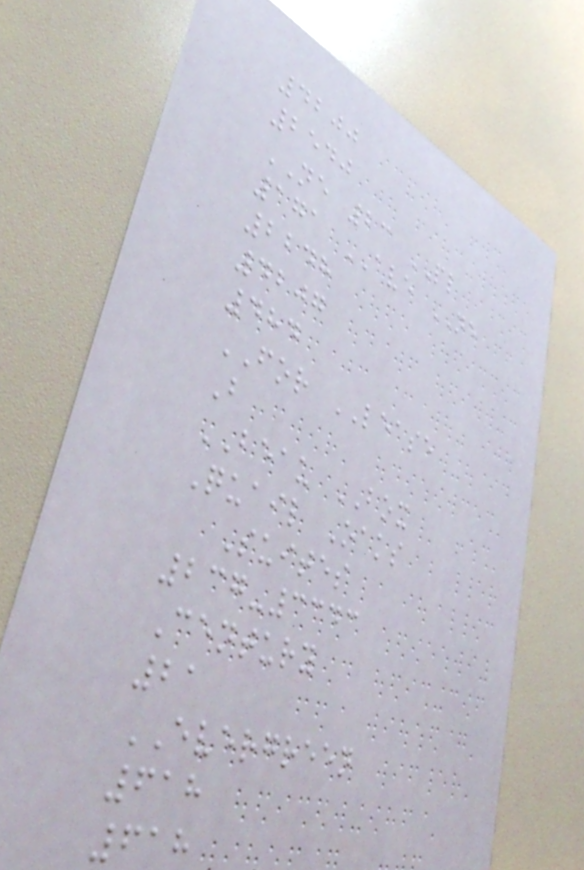4200
2540
NE 23 PL
171 AVE NE
2248
4207
484
FOR LEASE
B
BEAU BOX
Quail Oaks
Suites
237-3343
Century
21
EVERGREEN
618
618
